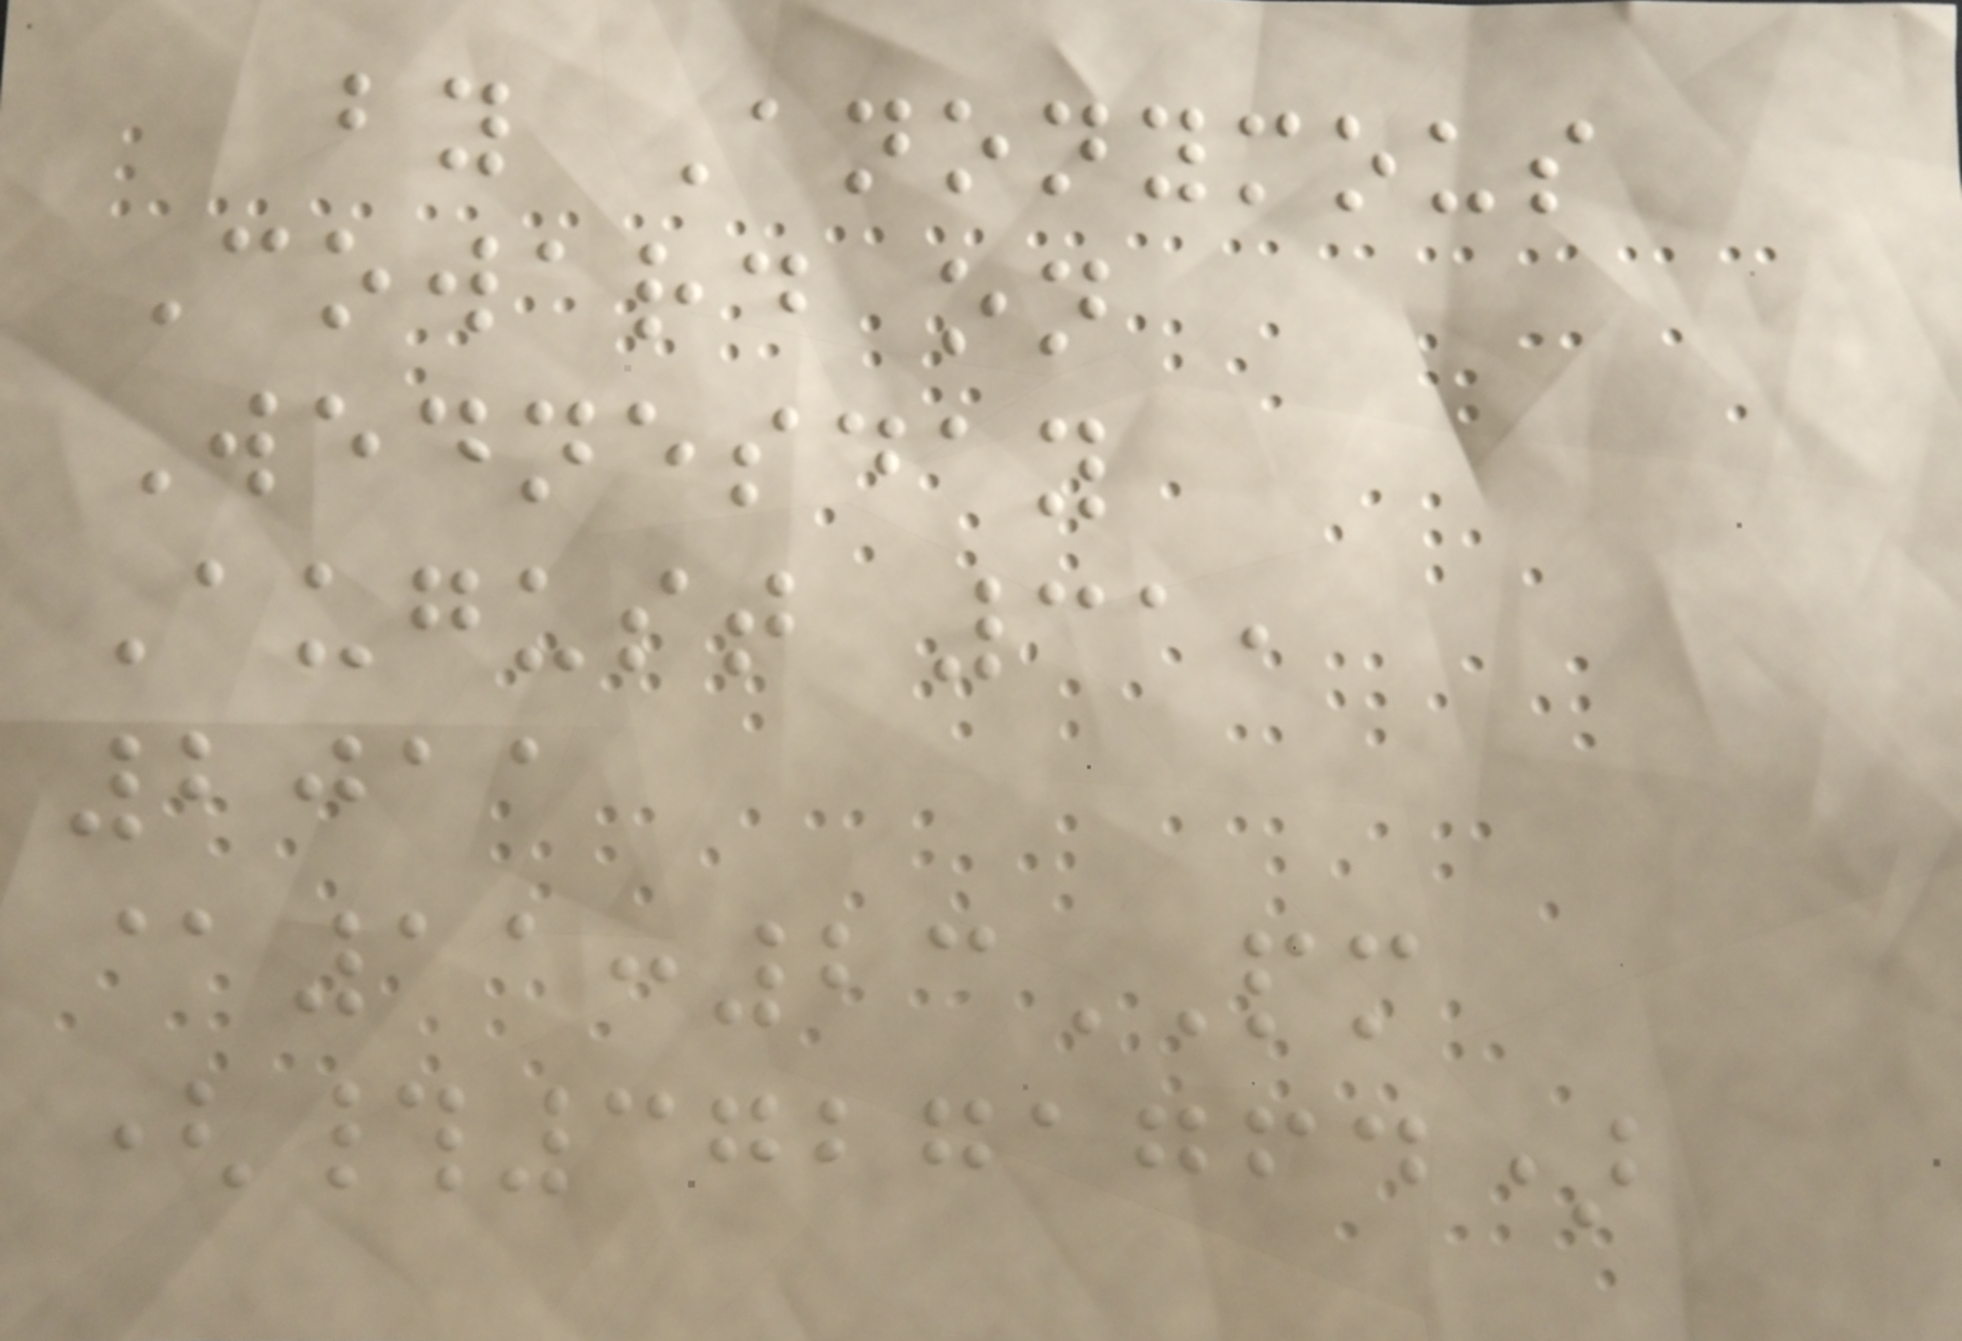by Anonymous
Coward on
Wednesday
August 31,
2011
@11:23PM
(#37271764)
